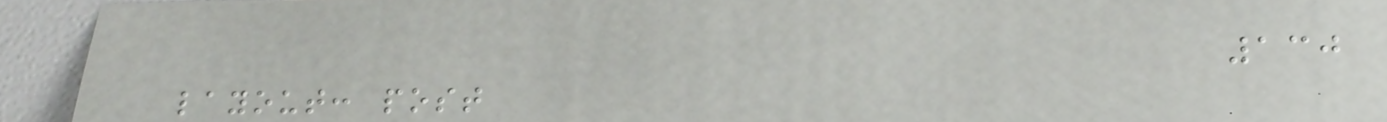130
layout: post
